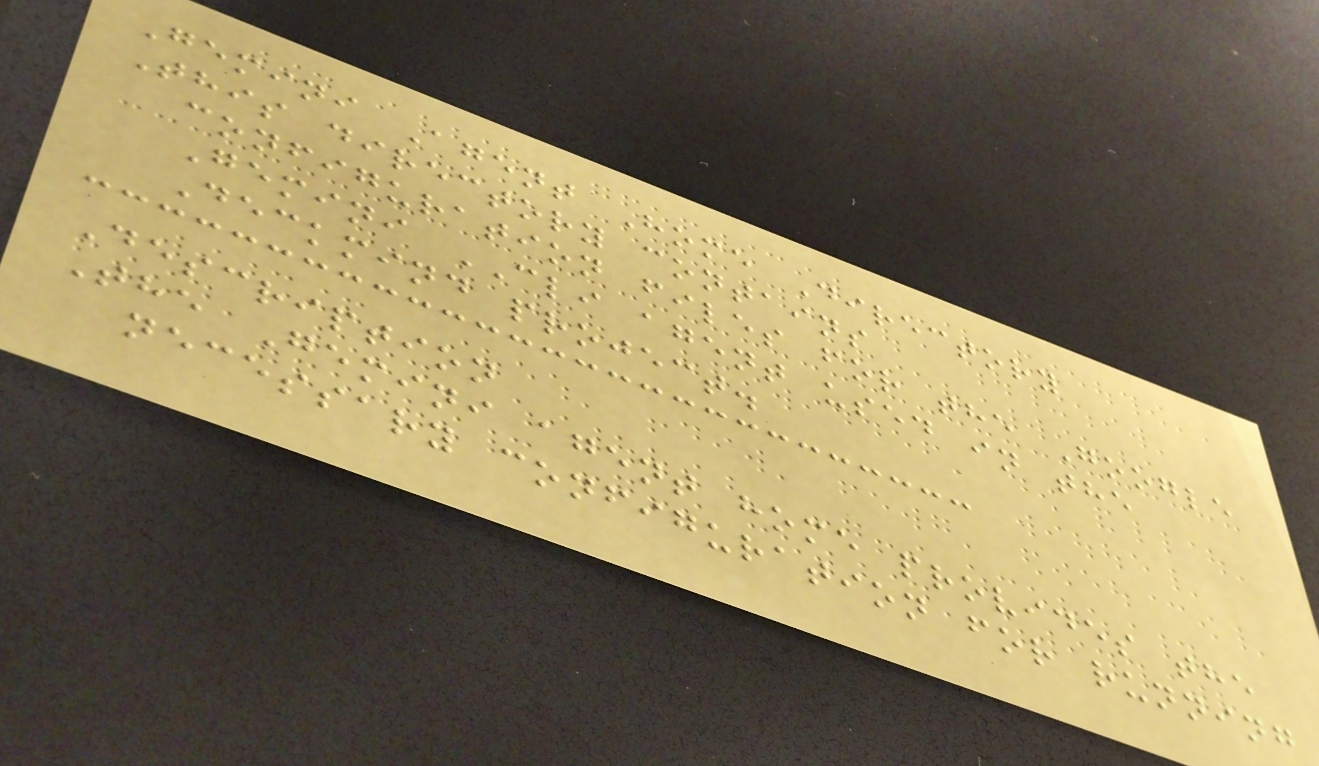Gemini Agent Home Directory
This directory contains
configuration files for the Google
Gemini CLI agent used in the
Deckmind project.
Description
The Gemini agent home provides the
necessary configuration for running
